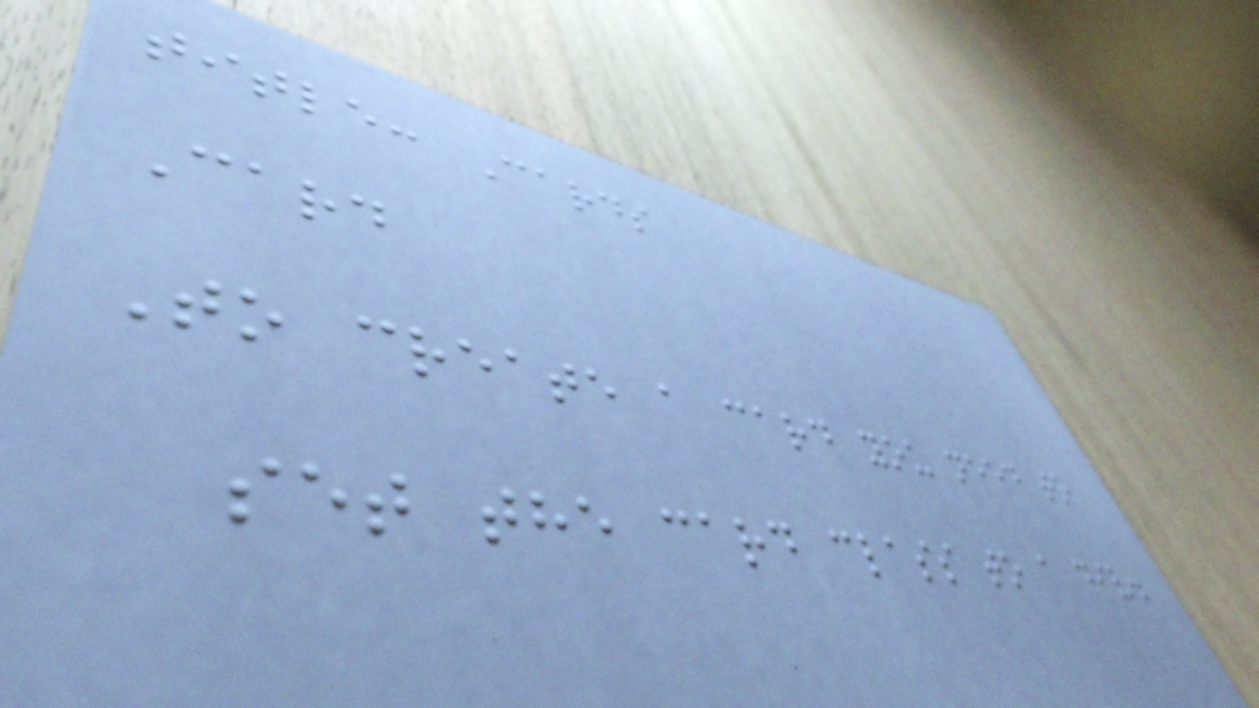title: Cards
Card
To create a card you need to
set the card class to a div.
